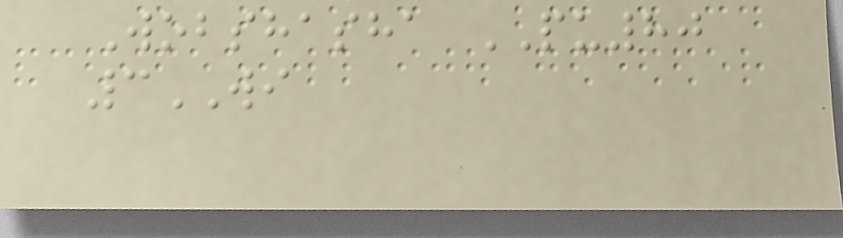Wobshasha PU80
3WI
